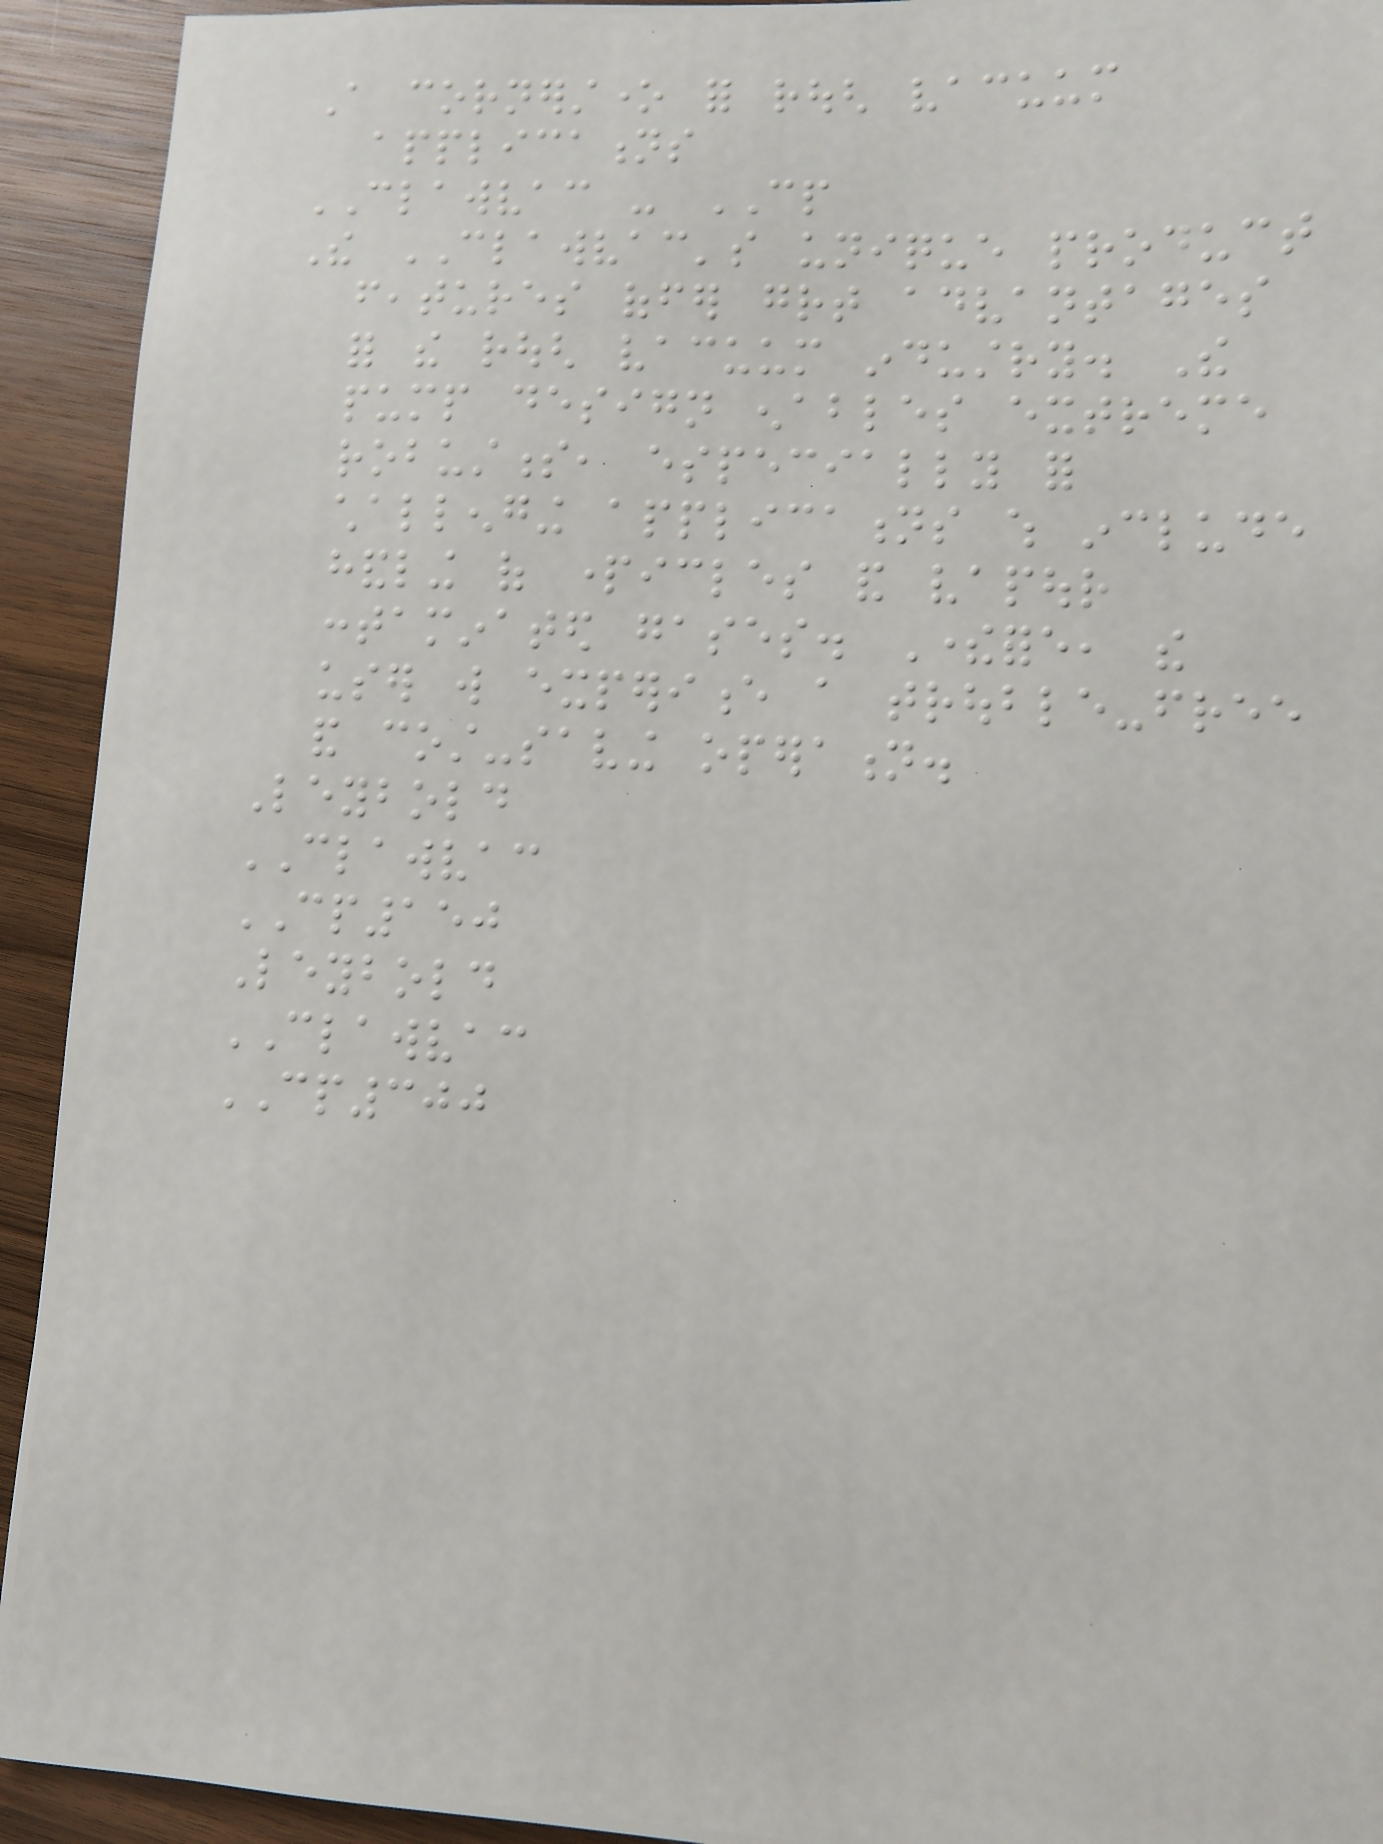A cornerstone for rough vacuum
applications
CLAWVAC - CP
The CLAWVAC's unique product
features offer great advantages
for the rough vacuum industry. The
pump design enables extreme
robustness, especially for
challenging applications which include
handling of particles and vapour
contaminated gases. Therefore, the
user will experience a trouble-free
and cost-saving operation.
Leybold
CLAWVAC
CP150
Leybold
CLAWVAC
CP300
